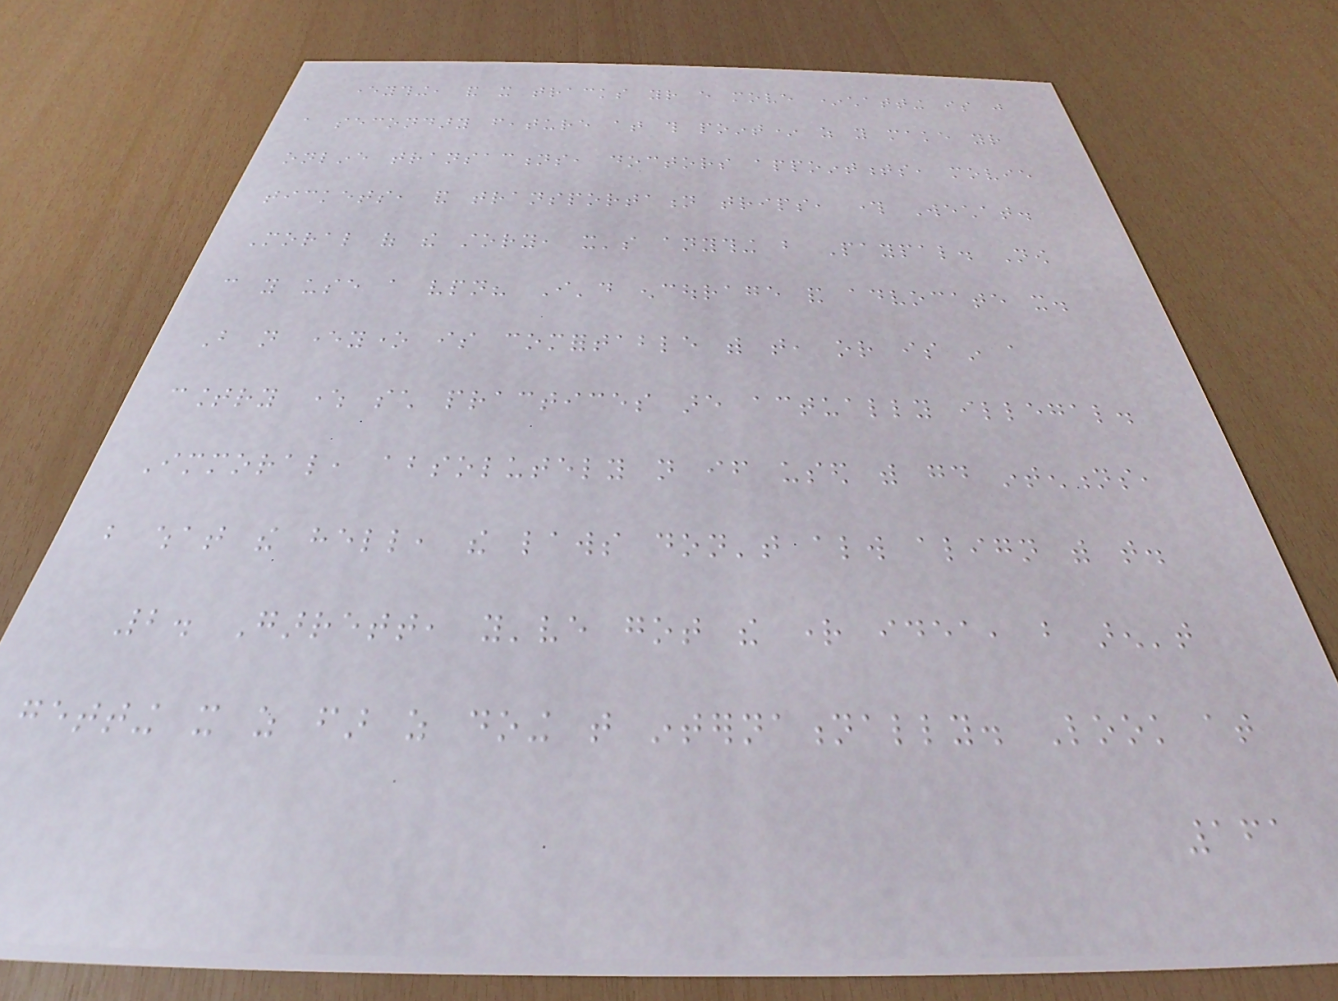everything, and it tracks your every move *chatting is just
a secondary feature at this point* as you make your
online transactions, doctors appointments, movie
tickets, and transportation trips, through Wechat.
Moral of the story, it's anything but Paypal. Now
can you use a vpn? I'd encourage and advocate it.
But not everyone is comfortable with that, or is in a
country where such practices are actually illegal.
Immoral, absolutely not if used with good intentions,
but what the hell, the laws don't always align with that.
2. Garrett, you've got the right idea, but aren't
getting it as far as doing that internationally. Look at
161
